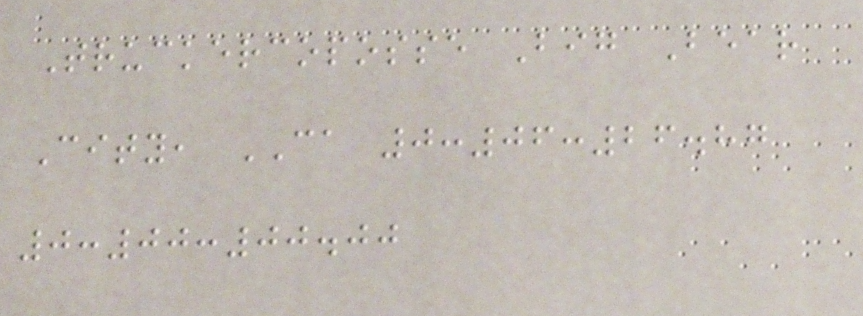Truckercoposse Big Bear
City, CA 0:06:26.87
0:00:00.00
